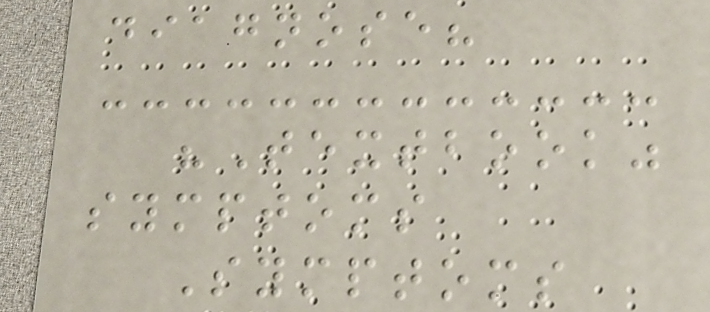diagnose?
"Textbook"
symptoms
Symptoms
